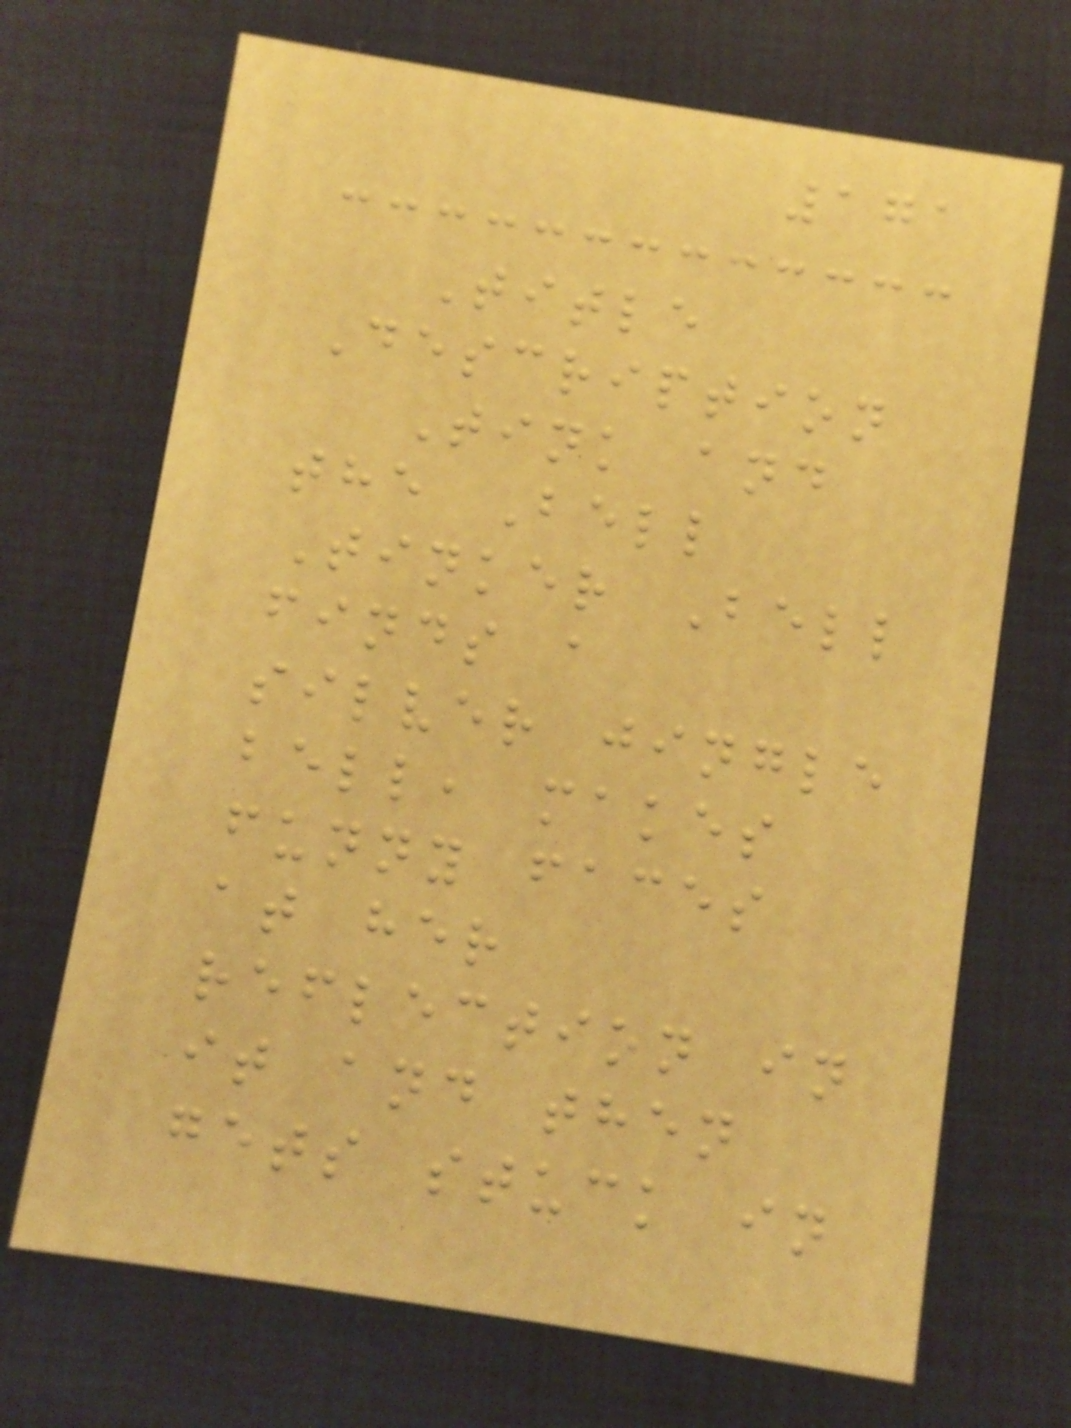171
Title
Description
Tink and
the Bell
Tinker Bell
finds a
silver jingle
bell, makes
funny faces
at her
reflection in
it and then
gets stuck in
